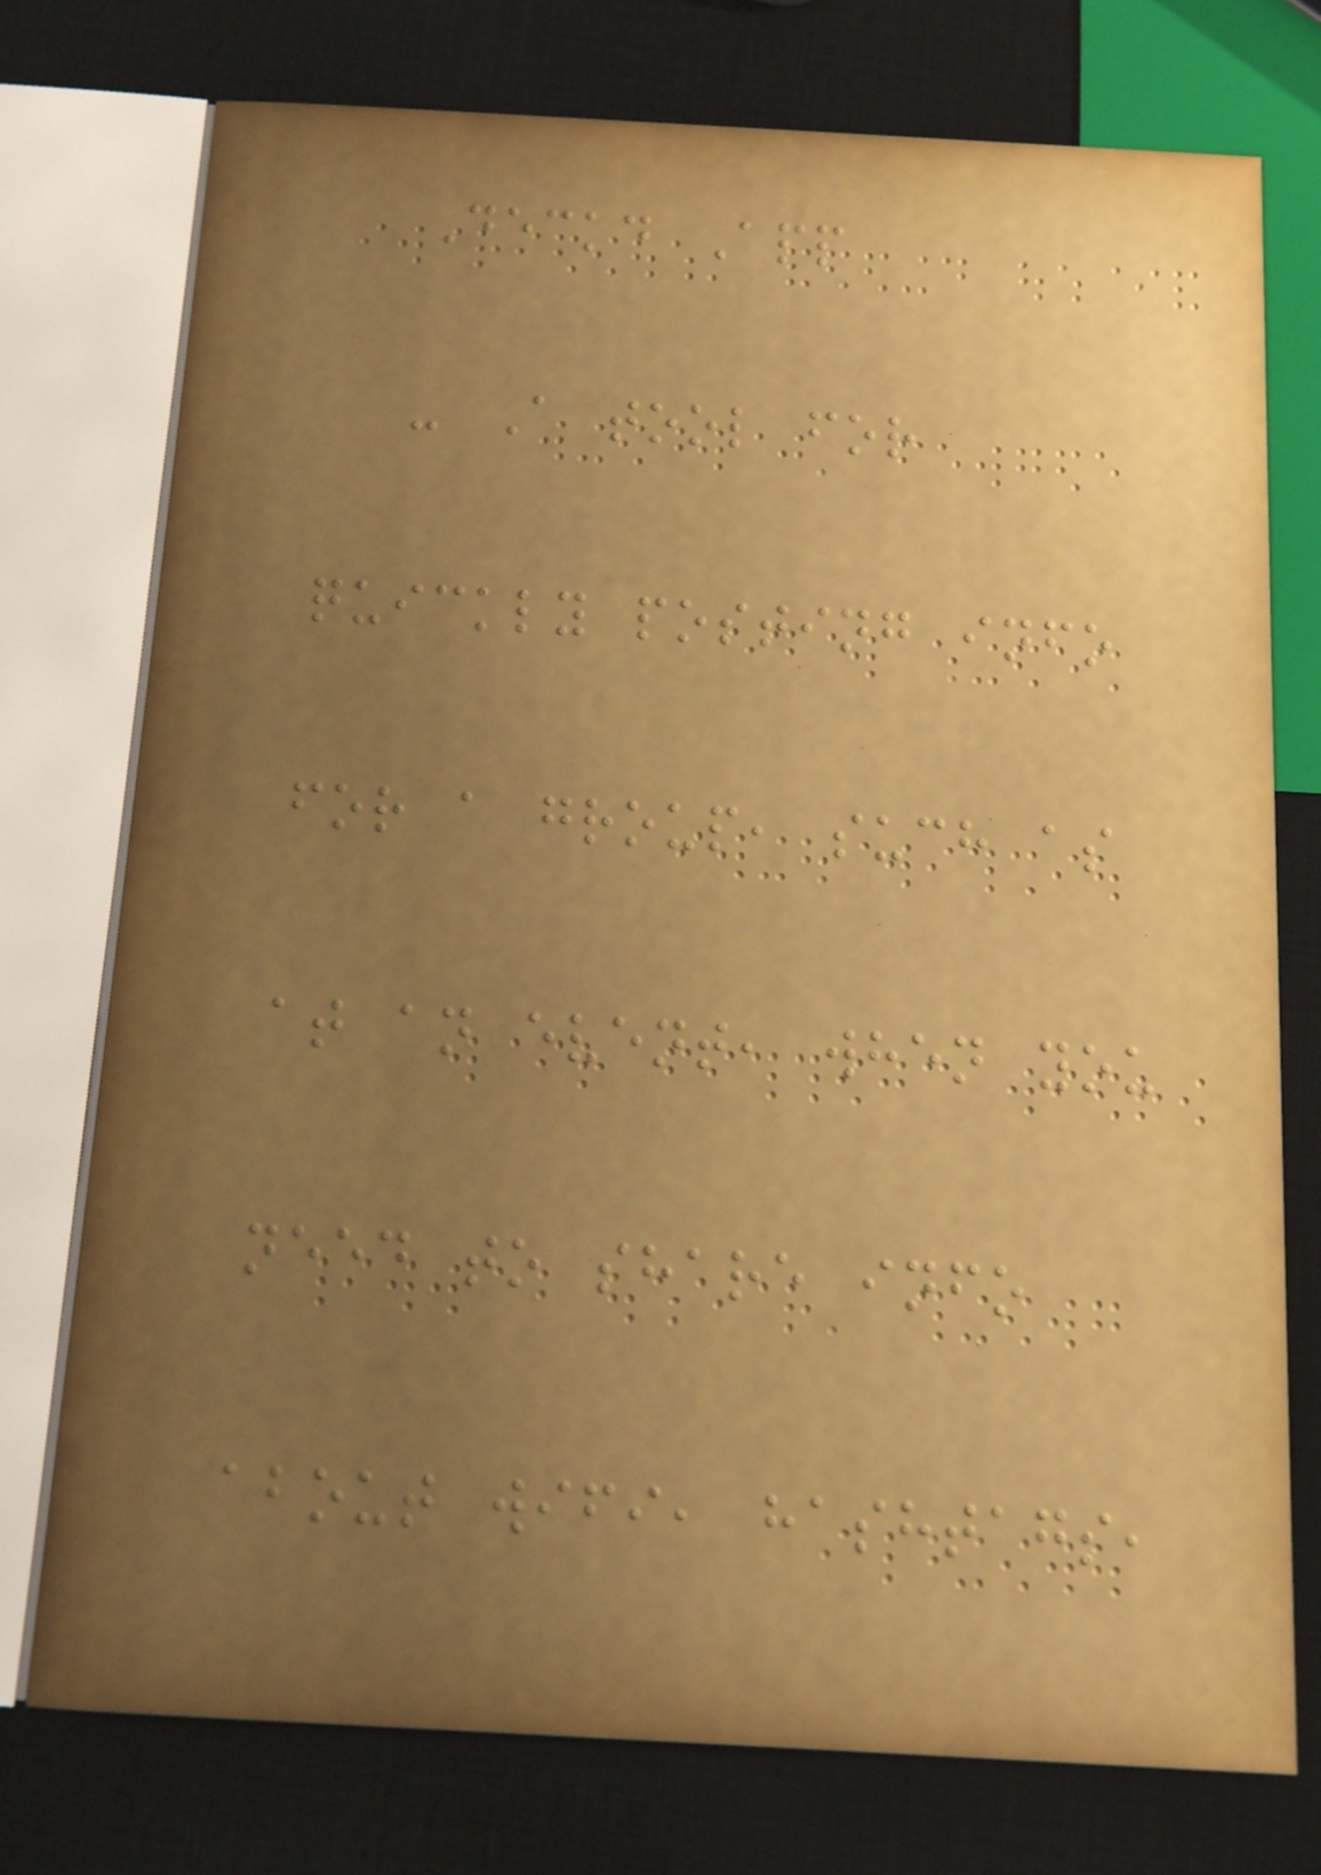Deckd App
- A tool for
quickly posting info
for a group, such as
at an event, when you
need to share info
about wifi, hashtags,
